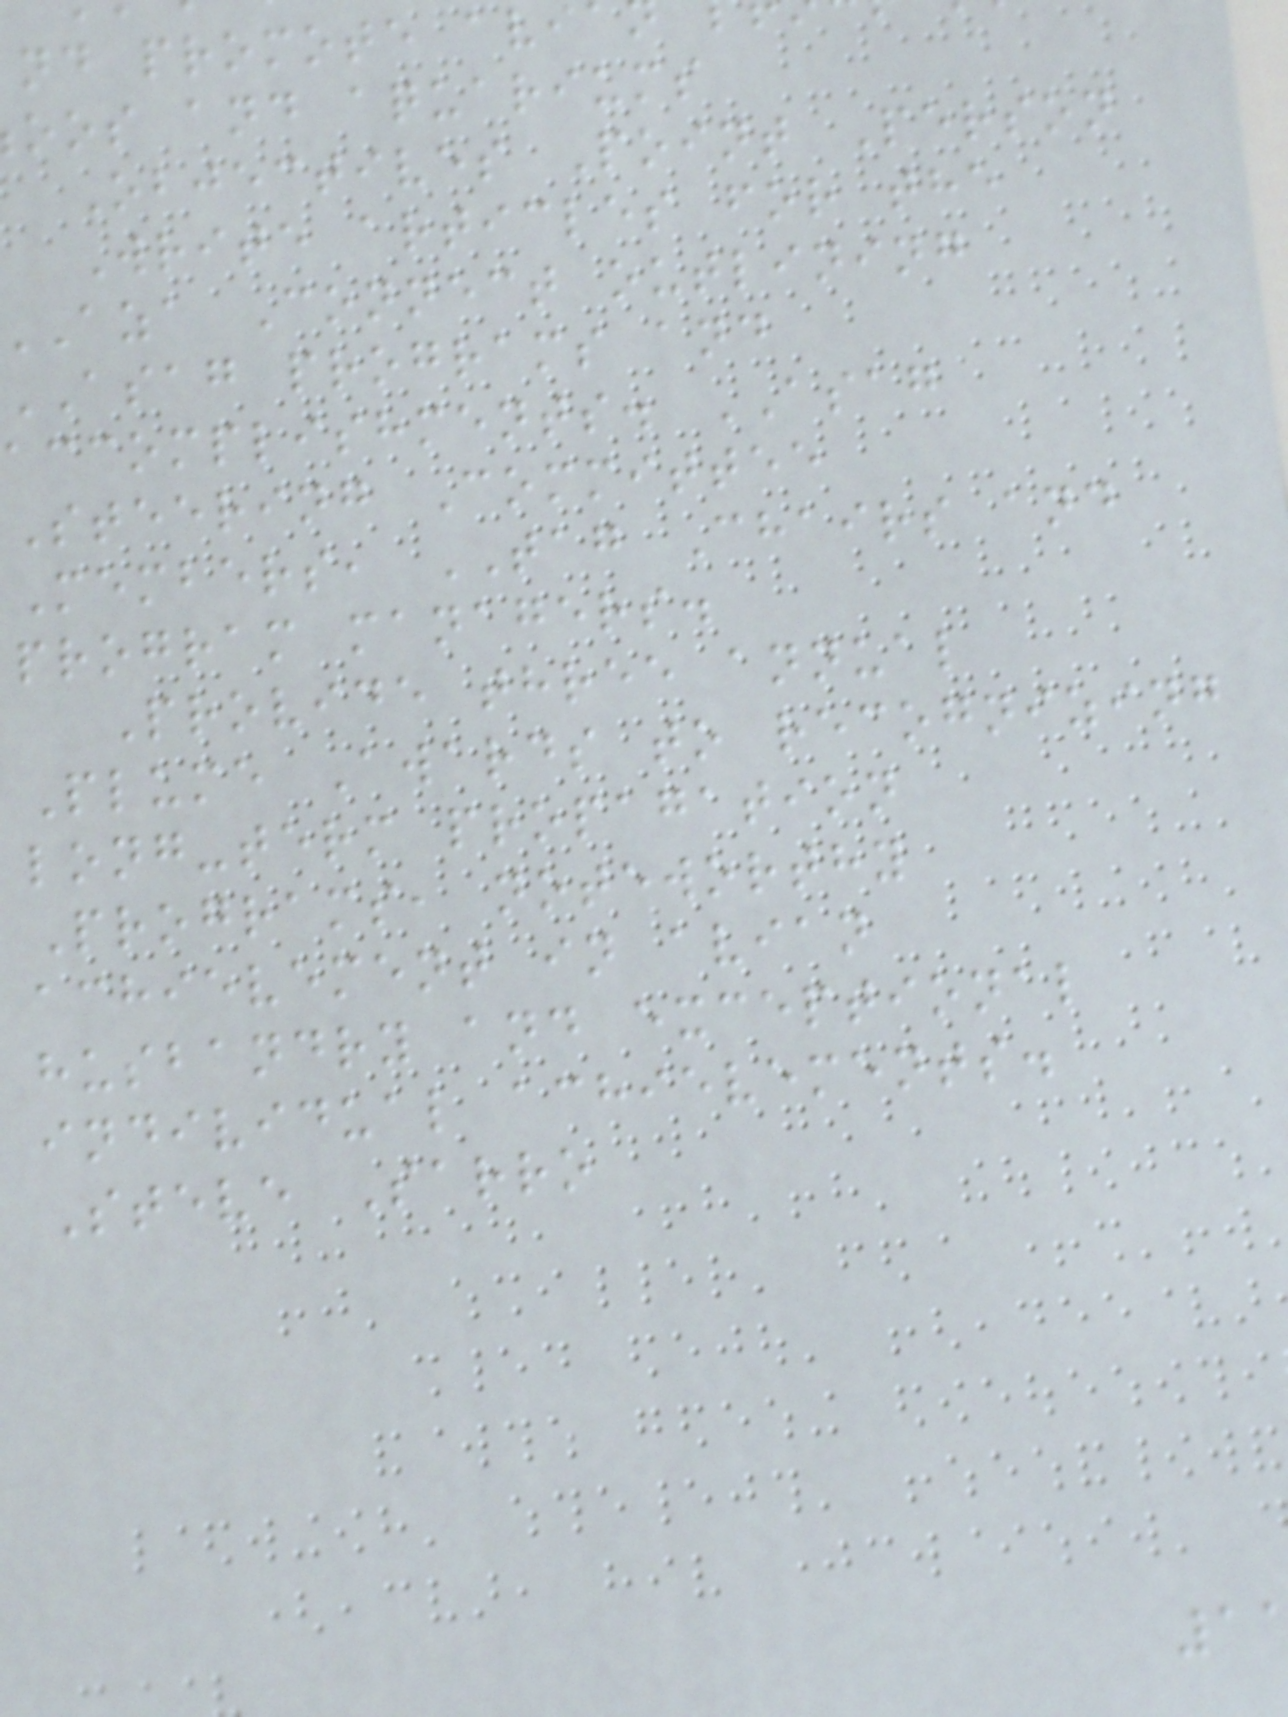nd promote avi
oos and aquariums
Objectives Point Person
Write articles for the
aza Connect outlining
ASAG programs and
accomplishments. ASAG
Steering Committee
Members, TAG Chairs and
program managers.
Provide three annual
Plume Awards to recognizing
long-term propagation
Programs, noteworthy
achievement in avian
husbandry and exceptional
individual achievements.
Steve Sarro
